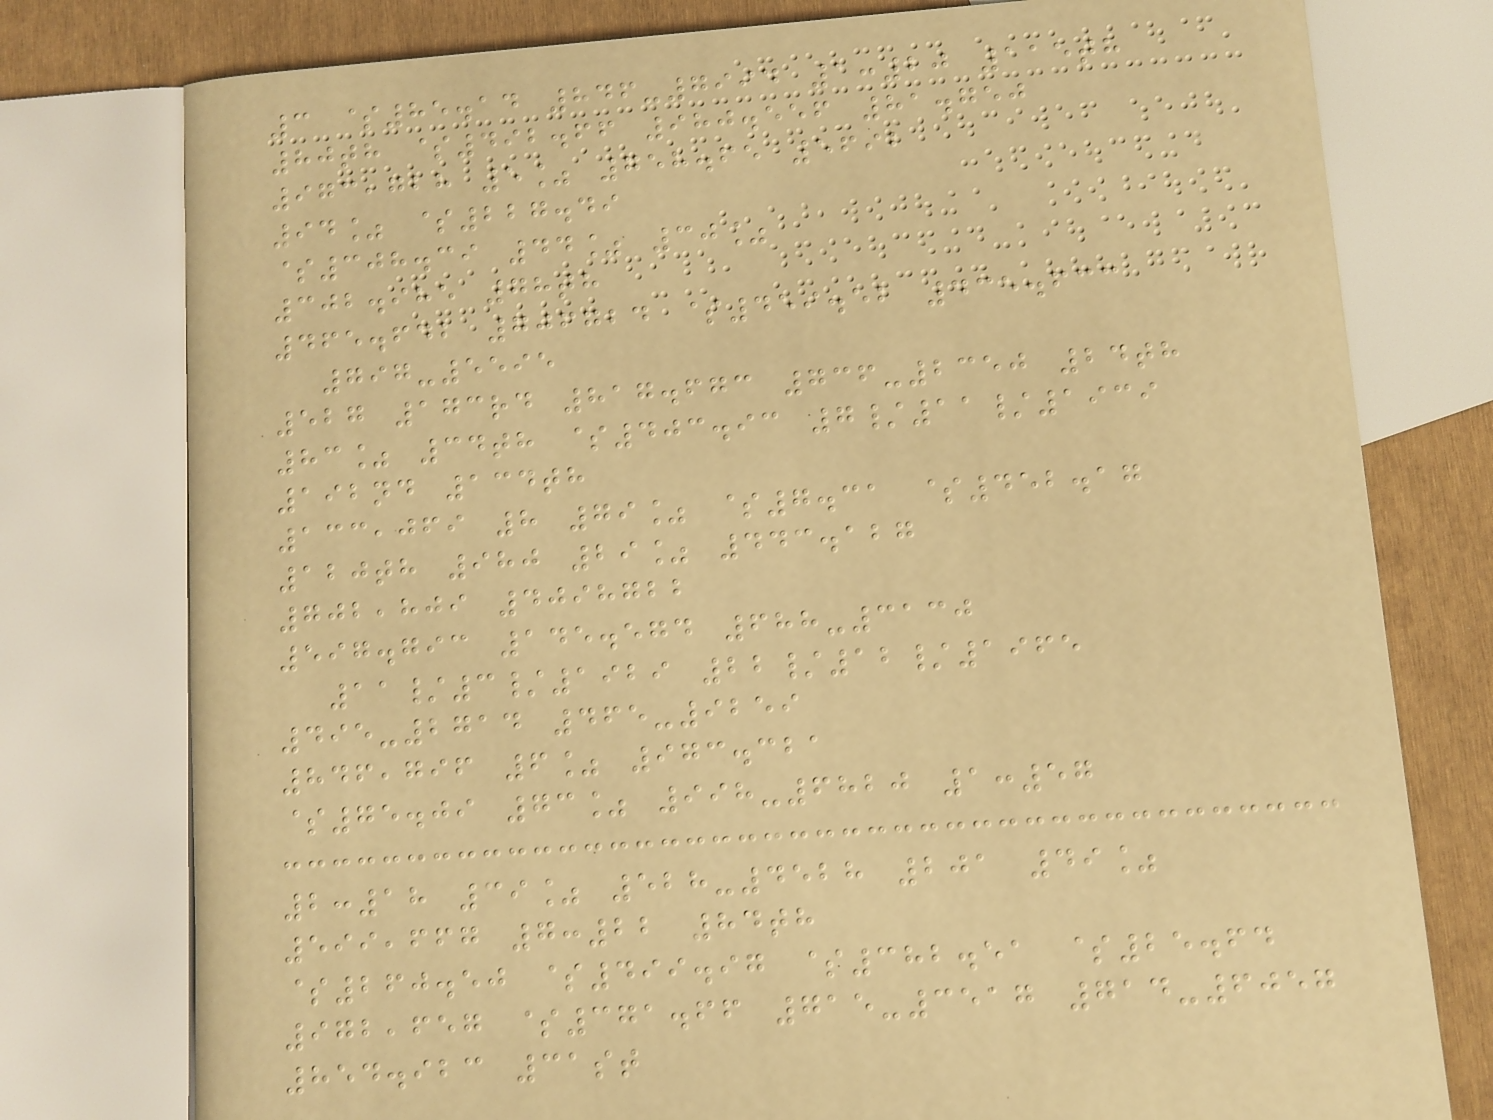3 $85.14 846-7994 1:20 115th
80th $492.66 980.556 81.750
973,728 5% 758.65 5692
94% $227.49
$308.39 44% 30%
302.985 78th
465.642 706724 $459.52 435.633
797-5595
527 173rd 817.673 736-2350 24th
83% 34th $403.93 7/11/1939
192nd 134th
133,069 8 79% $7.31 $452.17
120th 980 29% 443.127
702,809 4098722
597.793 145.574 688-3130
11/3/1929 22/12/1965
495-2714 465-9259
846,796 6% 973.321
$75.09 73% 998-6820 1:57
2:18 39% 528-4528 201 49%
599,667 7:22 84th
$260.50 $499.97 $382.51 $25.64
972,657 $371.66 715-3517 714-6057
854.923 31st
